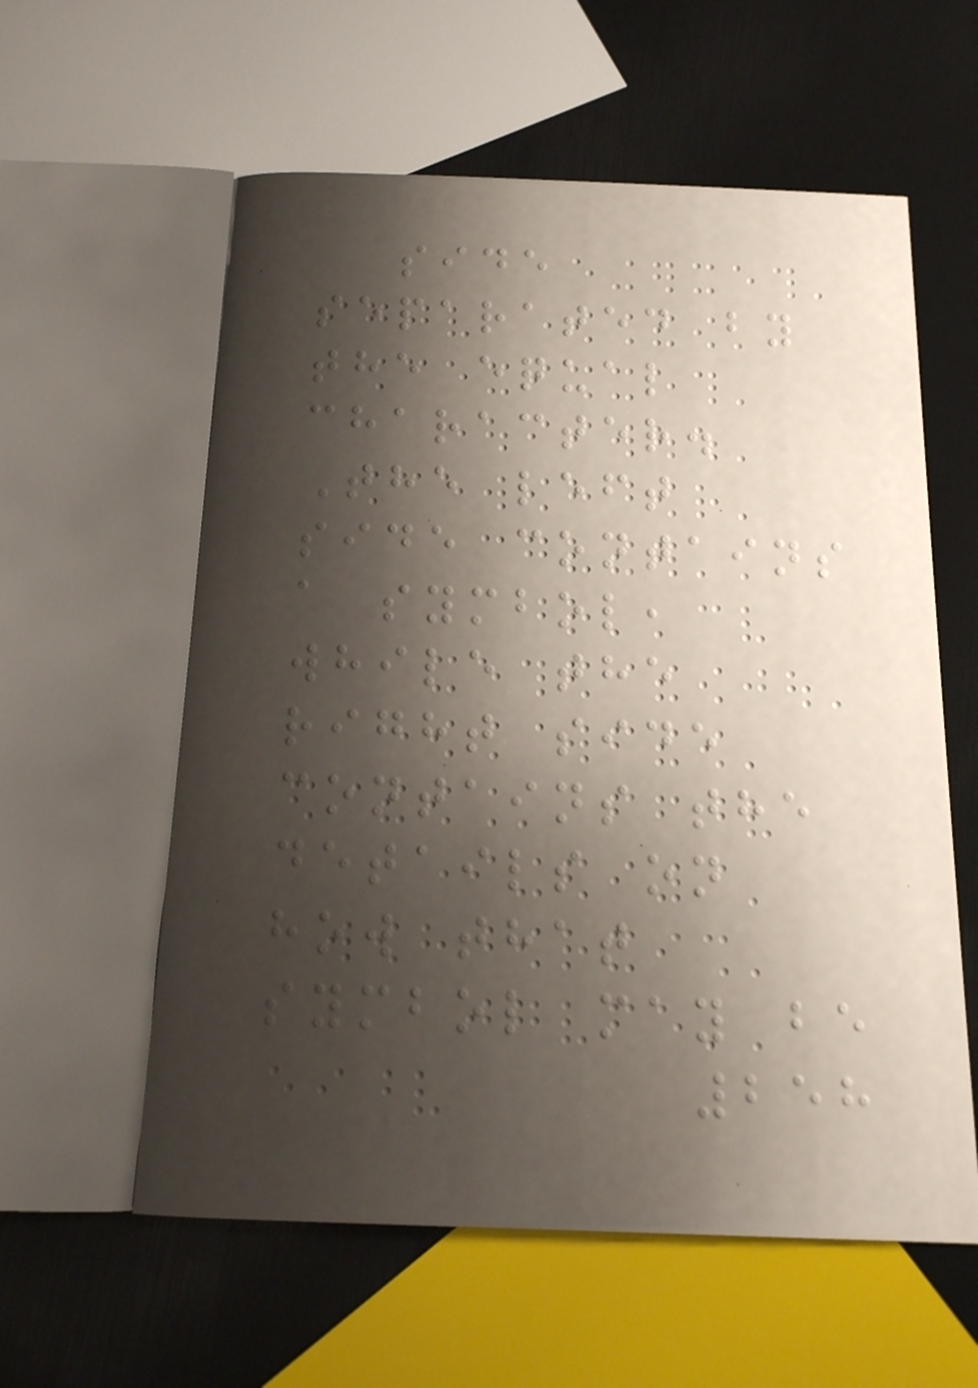side
separated by
the equal
character.
The left
side contains
a symbol,
while the
right side
contains the
details on
how that
symbol may be
258
